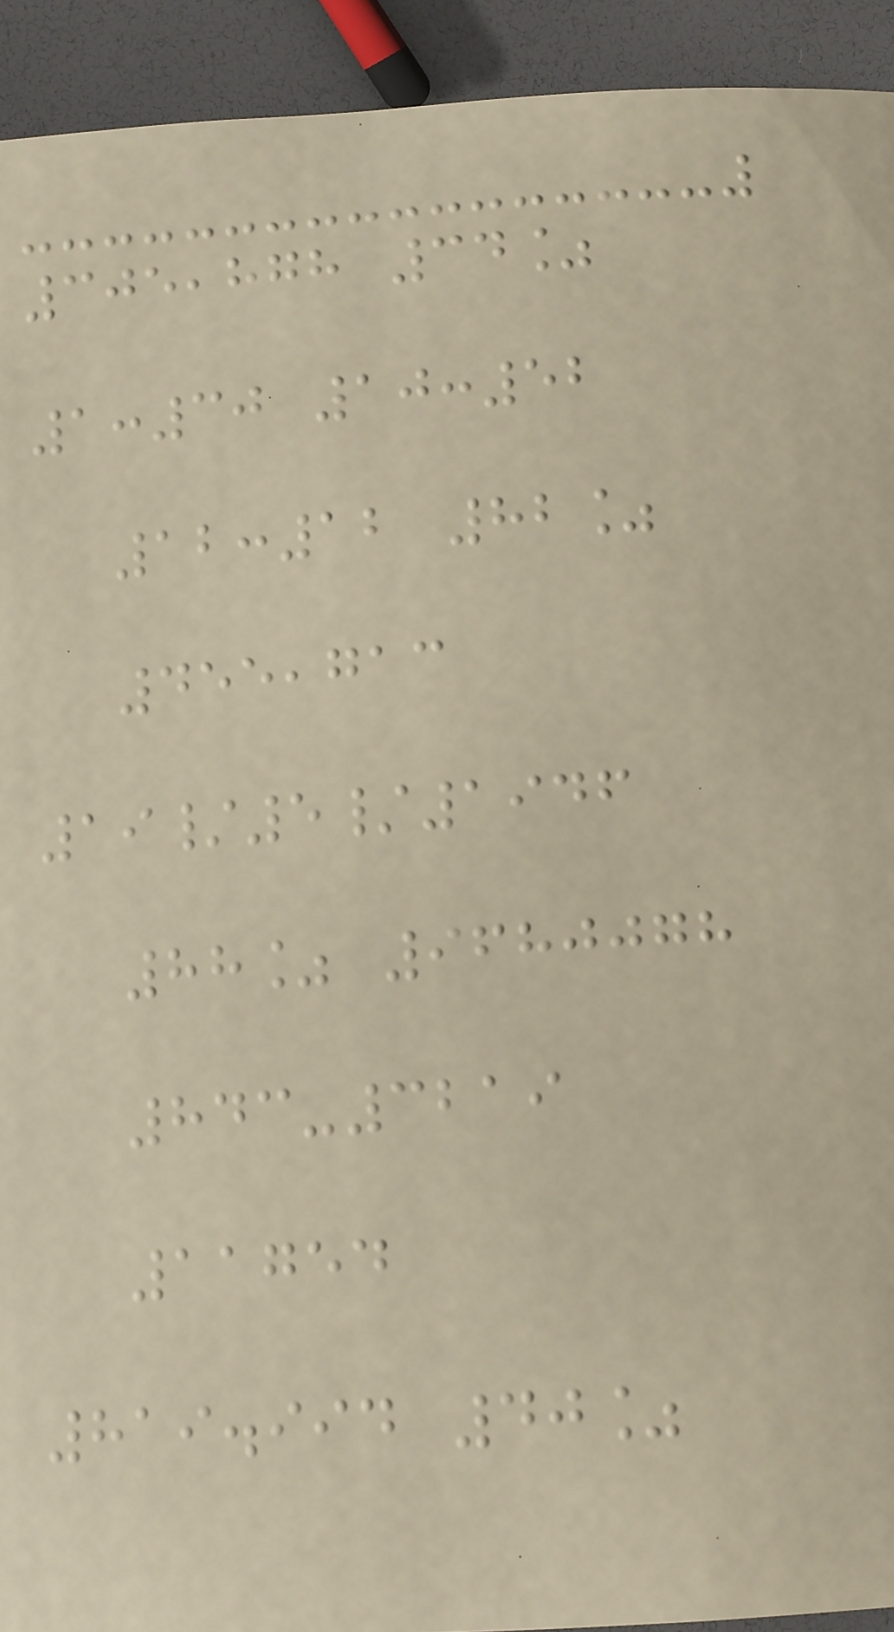305,878 34%
1:30 10:52
12:12 82%
455,713
19/5/1946
88% 9680078
843-3219
11754
819.994 40%
